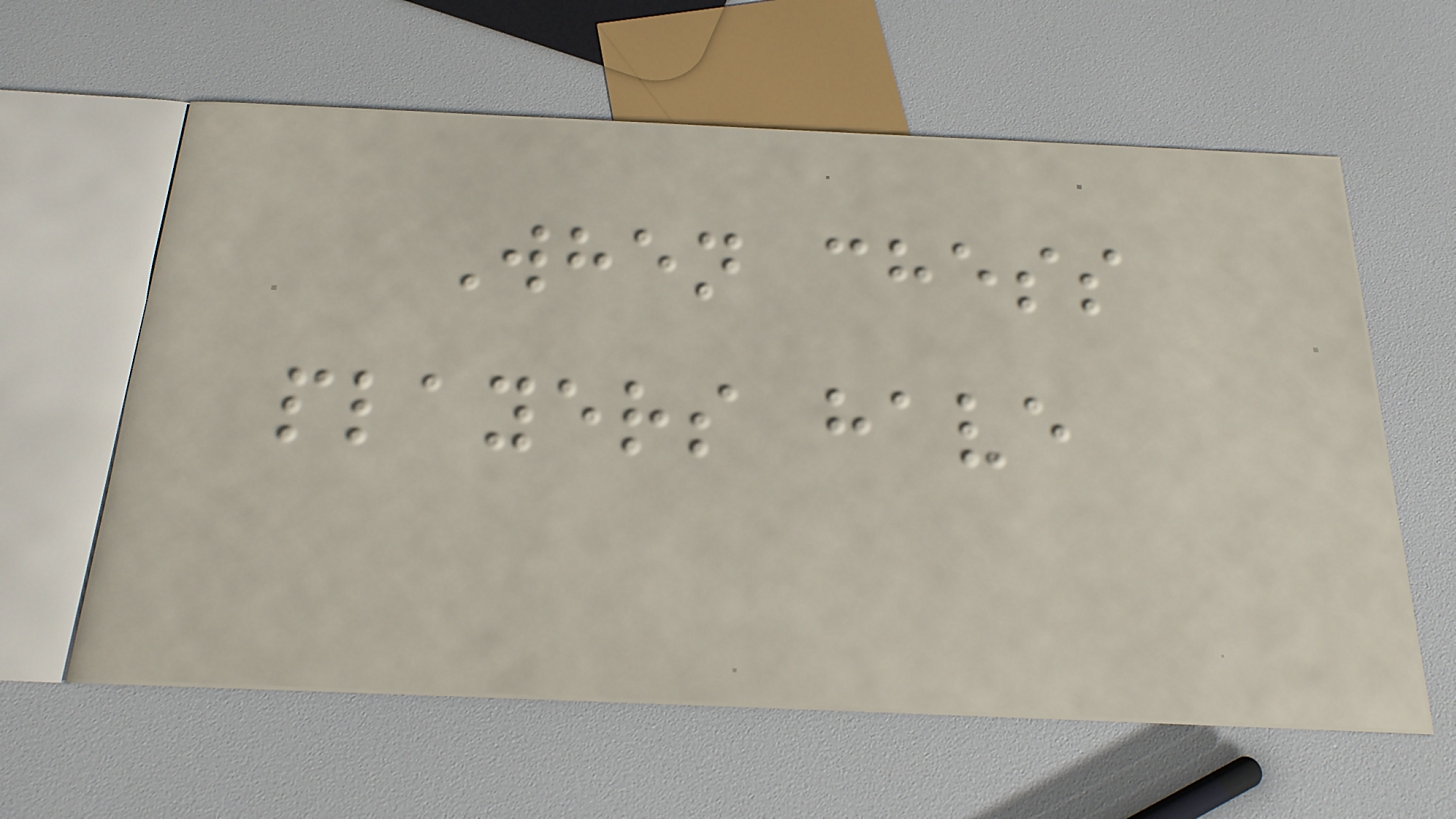When chess
players have
